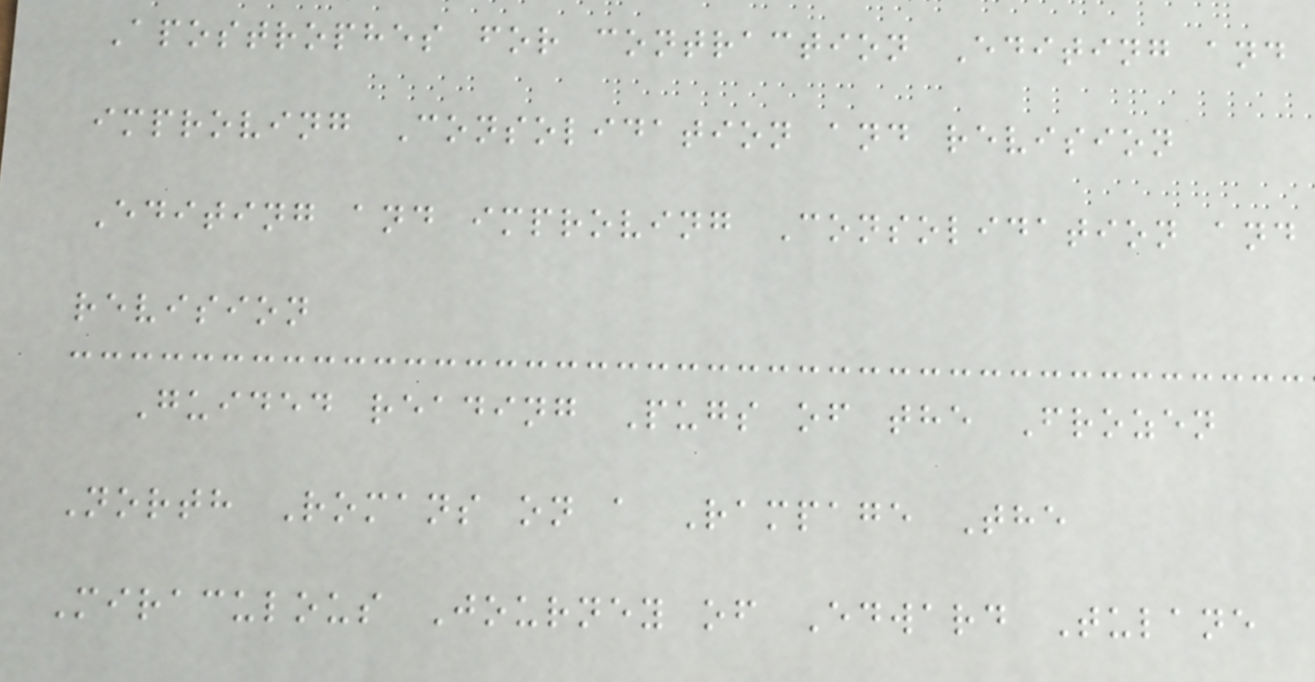Apostrophes for contraction Editing and
improving Consolidation and revision
Editing and improving Consolidation and
revision
Guided reading Pugs of the Frozen
North Romans on a Rampage The
Miraculous Journey of Edward Tulane
